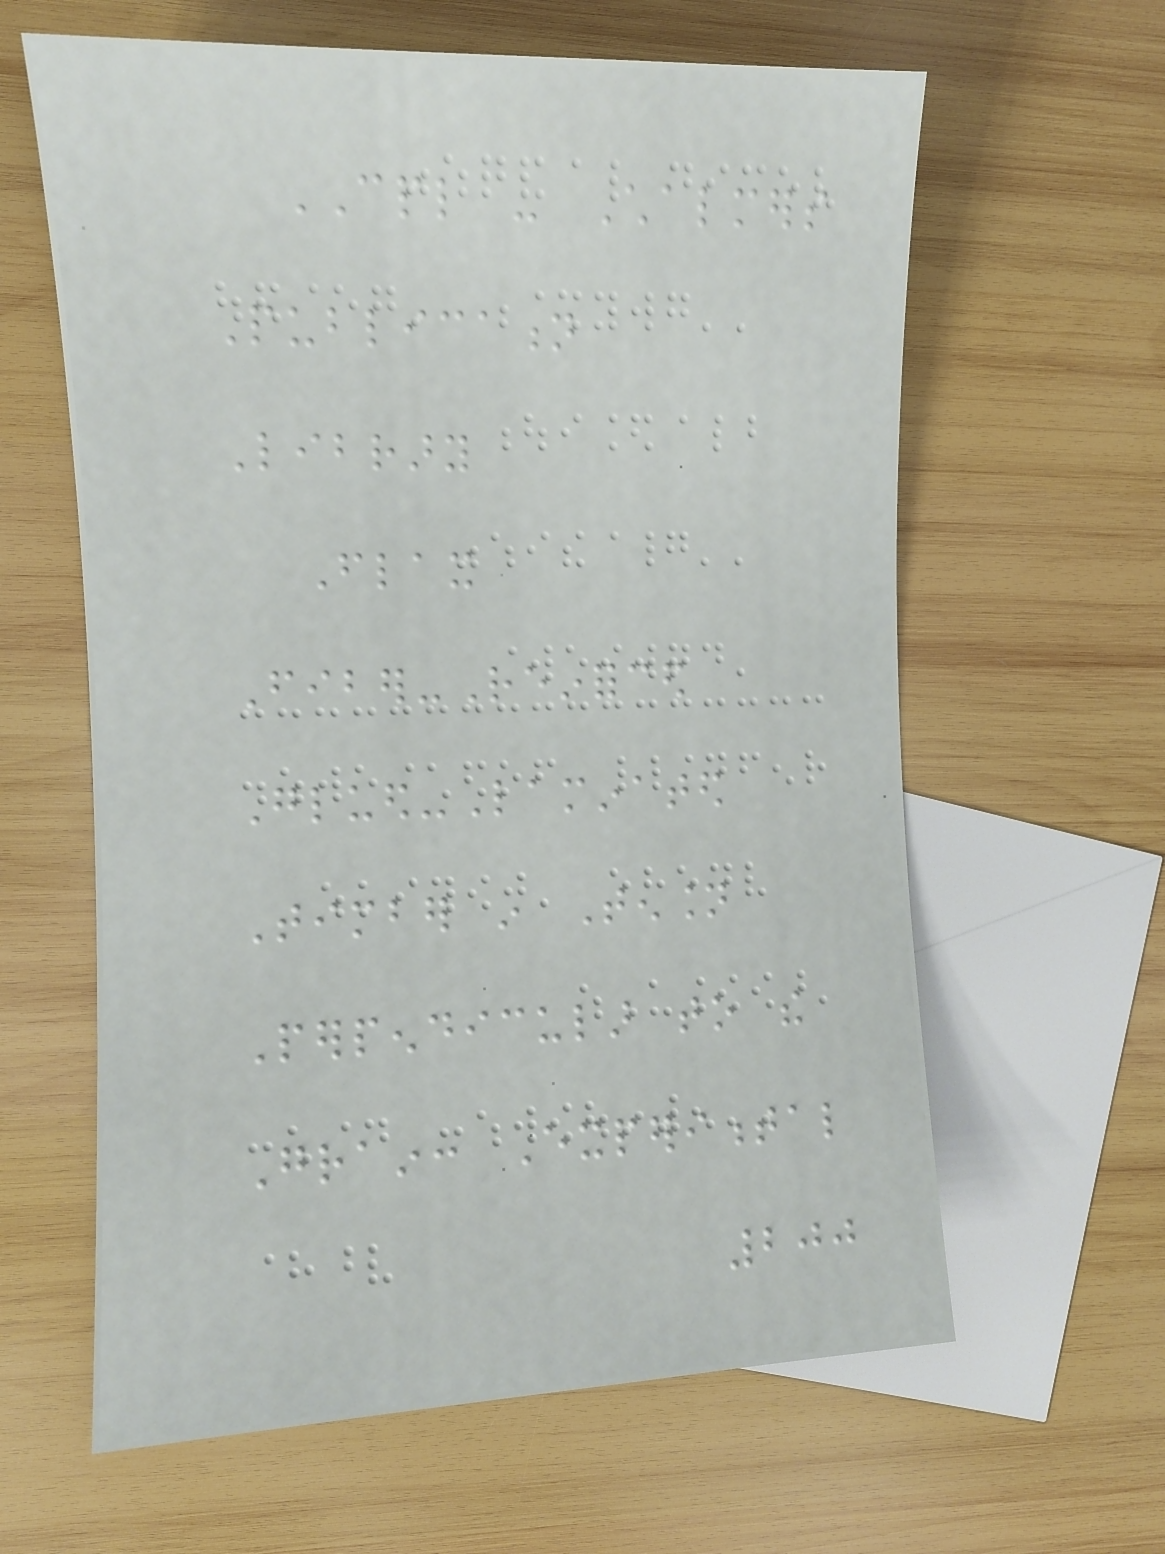CPL - Chalmers
Publication
Library
Flax
Fiber-Reinforced
Glued-Laminated
Timber in Tension
Perpendicular to the
Grain: Experimental
200
